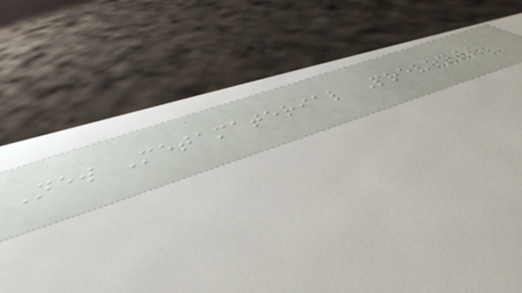New Metamaterial Prevents
